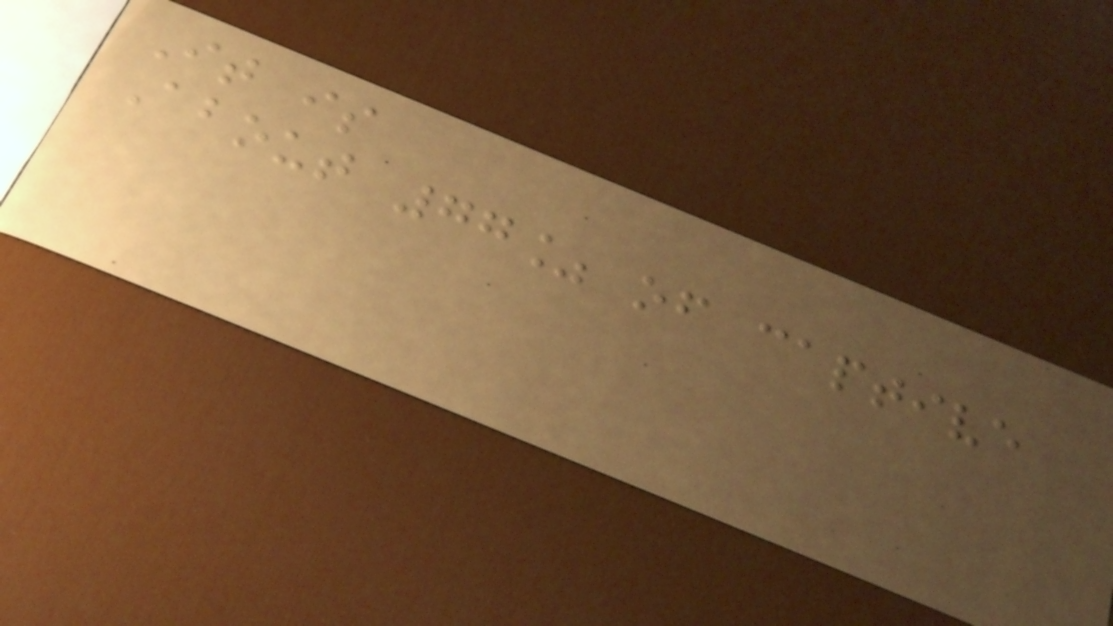It is
About 77% of captive
